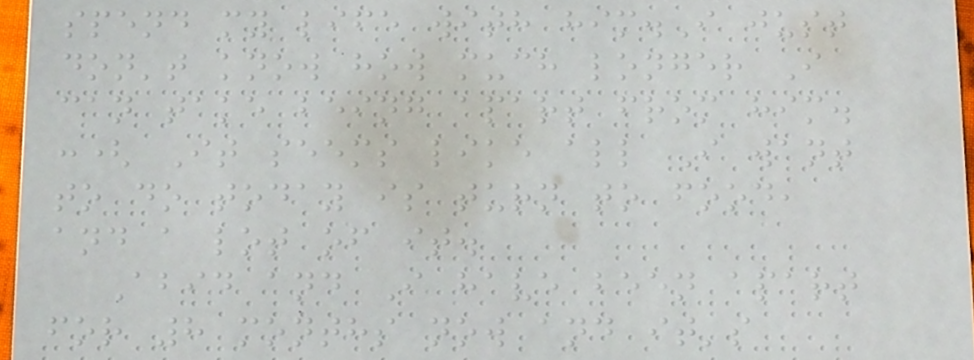spend my life with him.I just
don't know how much longer I
can take being apart from him.
:( It seems like all I want
to do today is turn to food,
and a lot of it.
Abid and I have been apart
for 8 months now and it's
